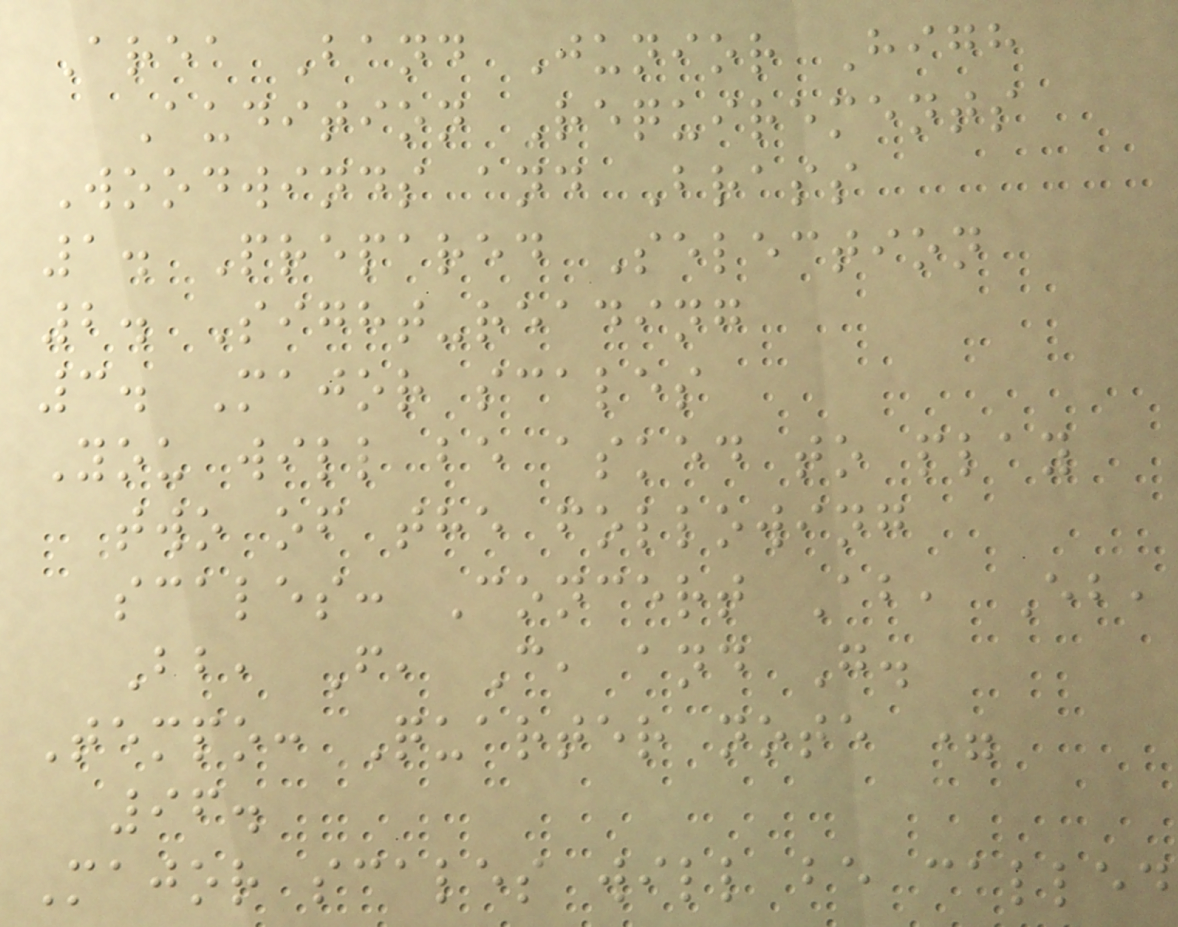Area Band Junior High
Audition Requirements
Woodwinds and Brass
1. Prepared Selection
2. Sight-reading
3. Major scales
You will be asked to play
two of the following
scales: Concert Ab, Eb,
Bb, F, C, and G.
Tempo: Quarter note =
96.
Major scales will be called
